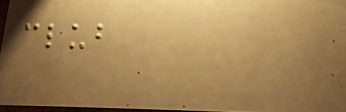club
